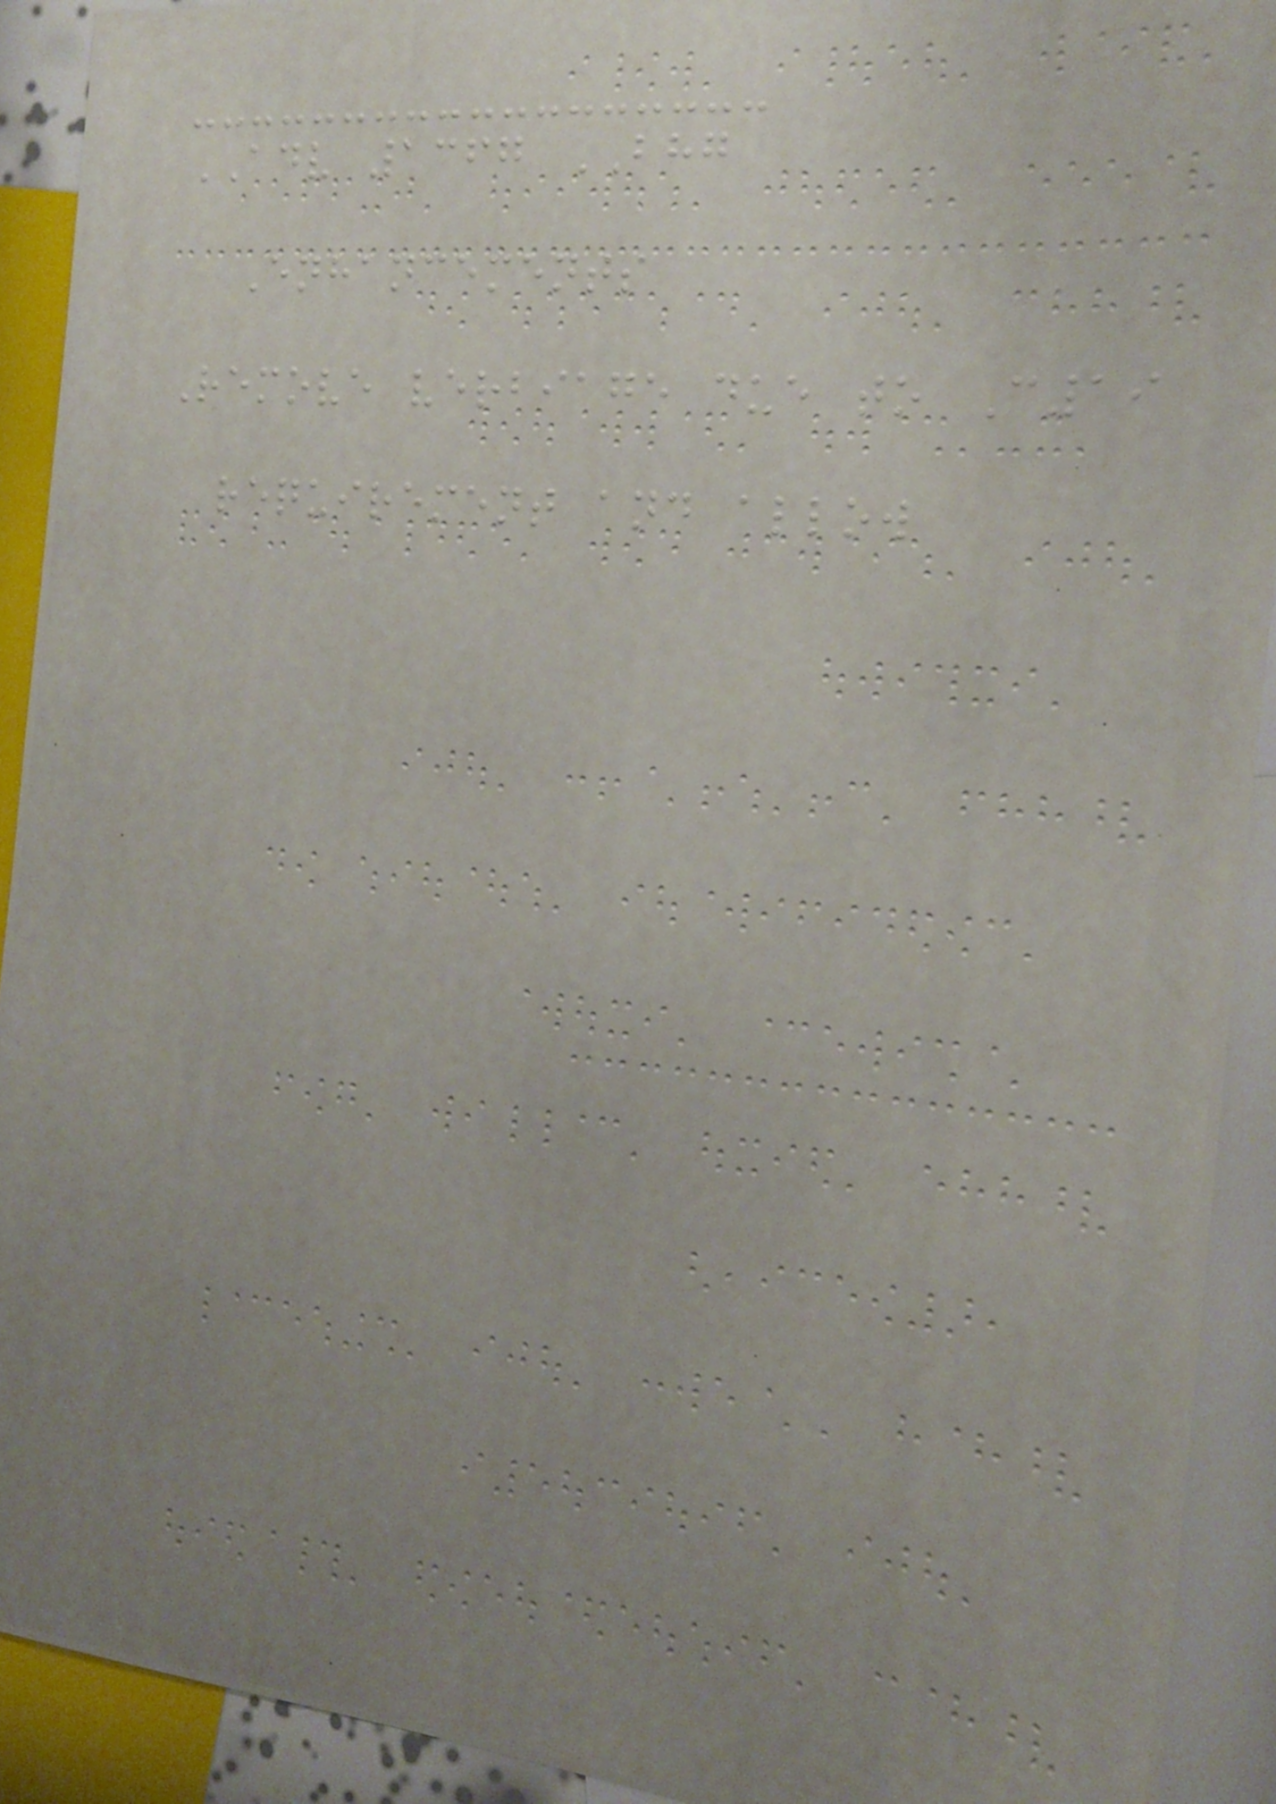ADV 1367 BHG
Enhancements
Remove verbiage due to C19
requirement and allow
